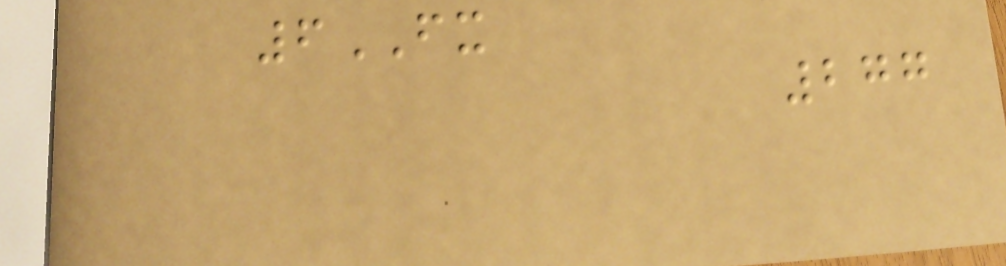6FX
277
